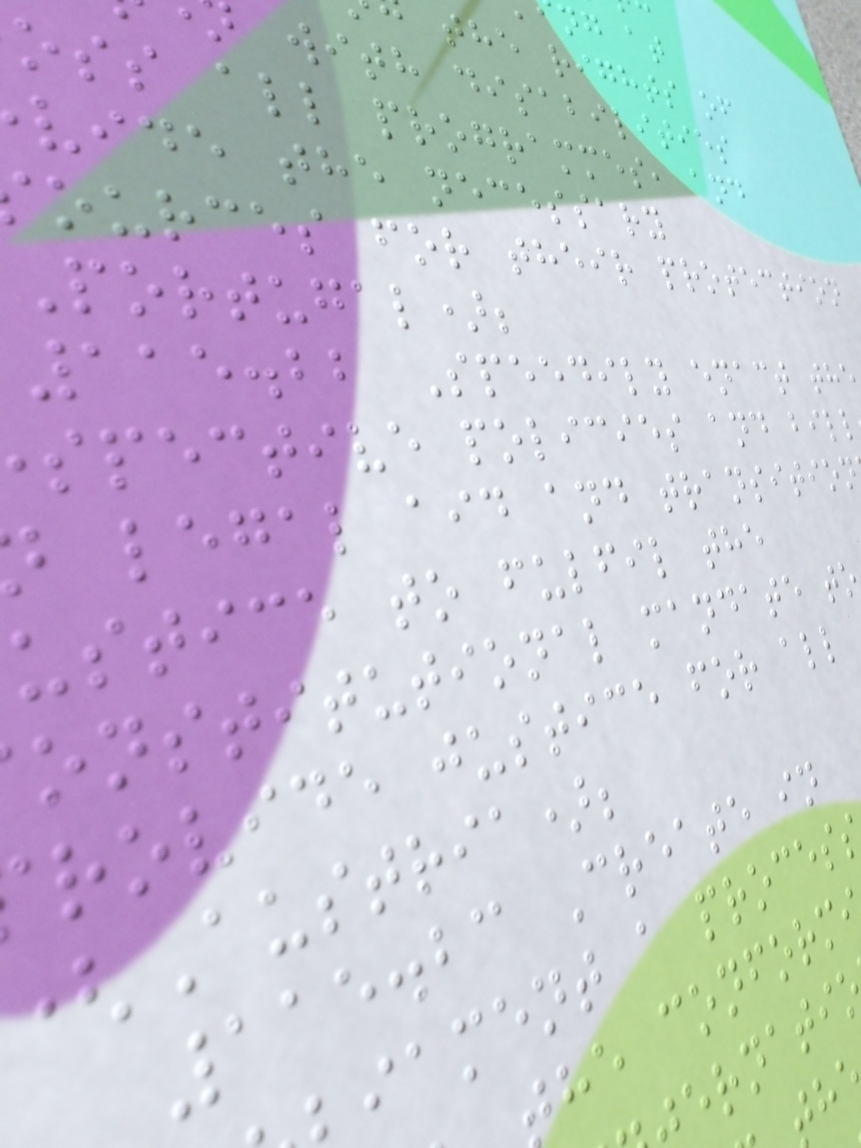the rights of
with disabilities
oss all programmes, and
vide the necessary
ources for their protection
Portugal);
115.22 Speedily enact the
spective policies and bill
legal aid and transition
ustice to fulfil the
onstitutional mandate to
rovide justice for all
Austria);
115.23 Create in
iament a proces
he conform
